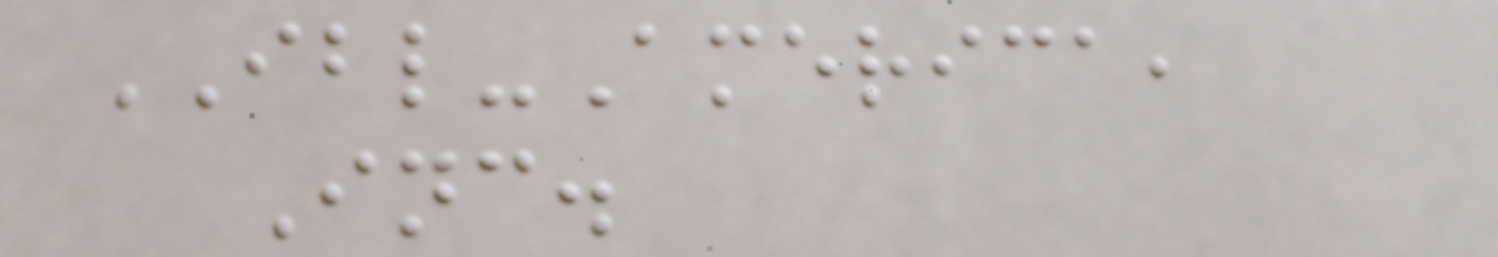IBL-America,
Inc.
